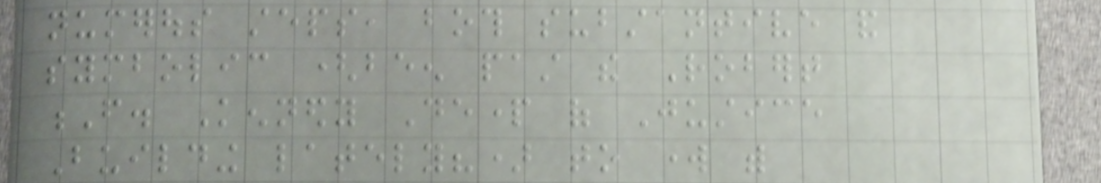numerous steps, both substantive and
symbolic (been past the Robert
F. Kennedy Depart of Justice
Building lately?) to work with
